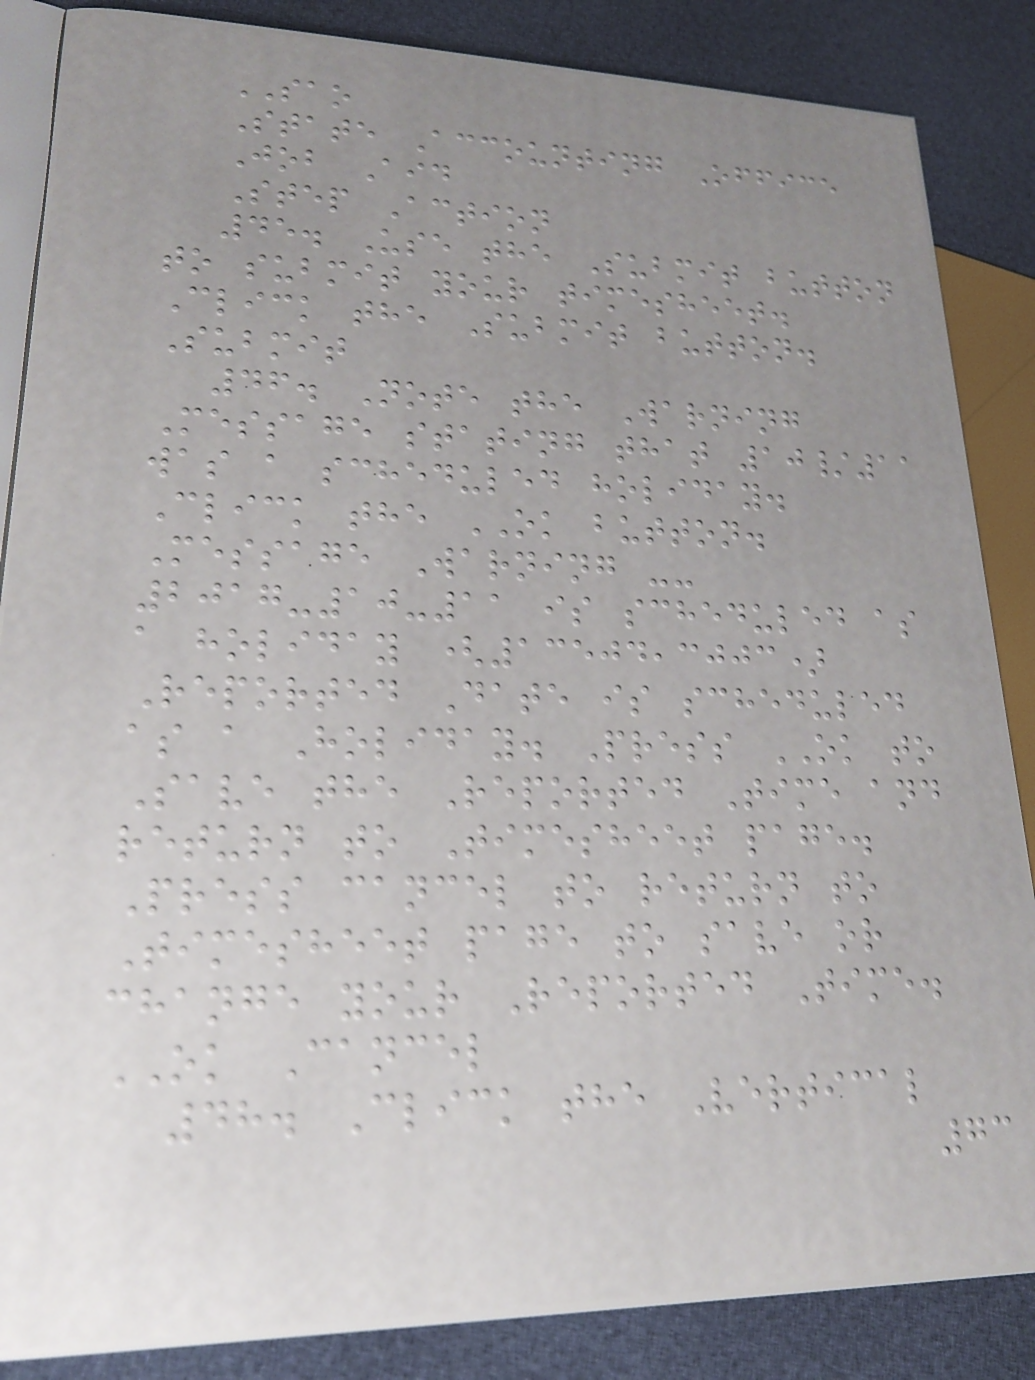SAO
State Accounting Office
Job Aid
Step Action
45. Use the Submit button
to submit your timesheet.
Click the Submit button.
Submit
46. Note the Warning
Message stating that 10/11
was a scheduled holiday.
Click the OK button.
Message Warning --
2017-10-11 is scheduled as
a holiday (13504,3003)
Reported Date is scheduled
as a Holiday. Press OK to
Save the Reported Time and
return to Timesheet page.
Press cancel to return to
Timesheet page to save or
change your Reported Time.
OK Cancel
48. Click the Vertical
73
